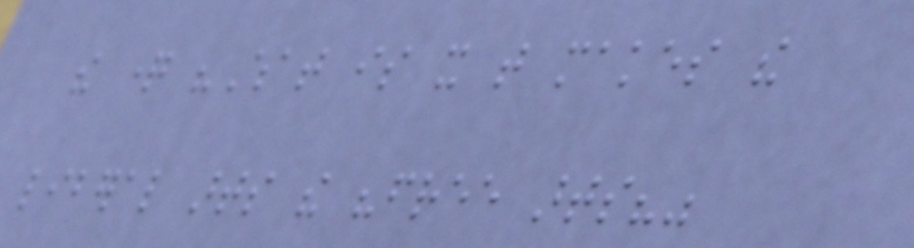the question "What is it that makes the
liberal arts the "free arts?"
